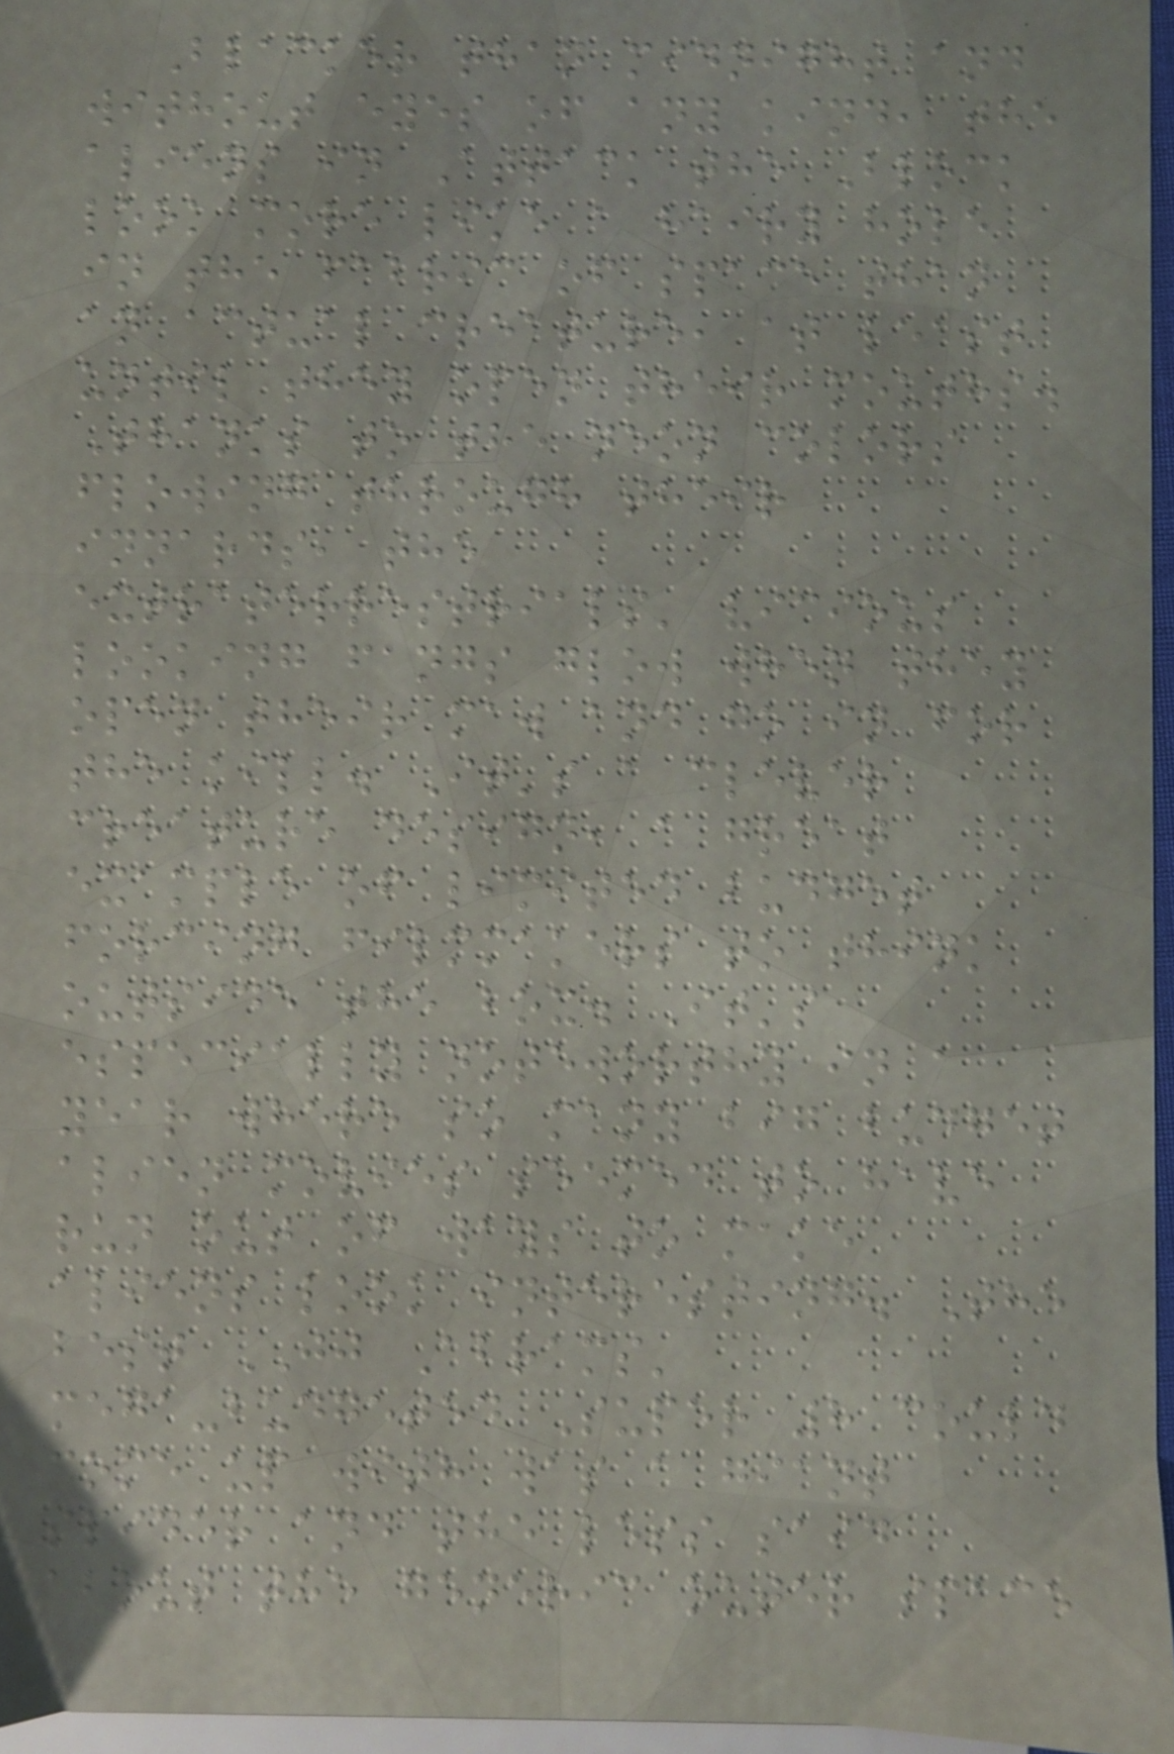Blacker than midnight and
without eyes of any kind, the
aliens in Attack the Block
look more like a hairy hole
in the fabric of space than
an actual creature, at least
until they open their mouths.
Thanks to the neon colors
flowing through their
innards, the
extraterrestrials' vicious
looking fangs glow when they
open their maw and go in for
the kill. It's a clever
creature design, a great
example of limited budget
forcing filmmakers to think
outside the box. It's
especially noteworthy in a
year where so many big budget
alien movies seemed to have
run out of ways to make
aliens look interesting. The
best JJ Abrams'
mega-budgeted Super 8 could
come up with was a giant
spider and the less said
about the generic outer space
